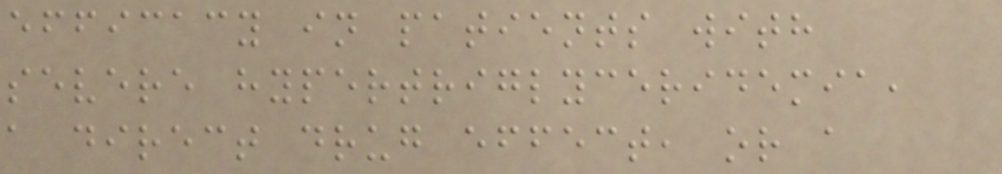efficacy in patients with
severe hypertriglyceridemia,
a direct drug effect, or a
